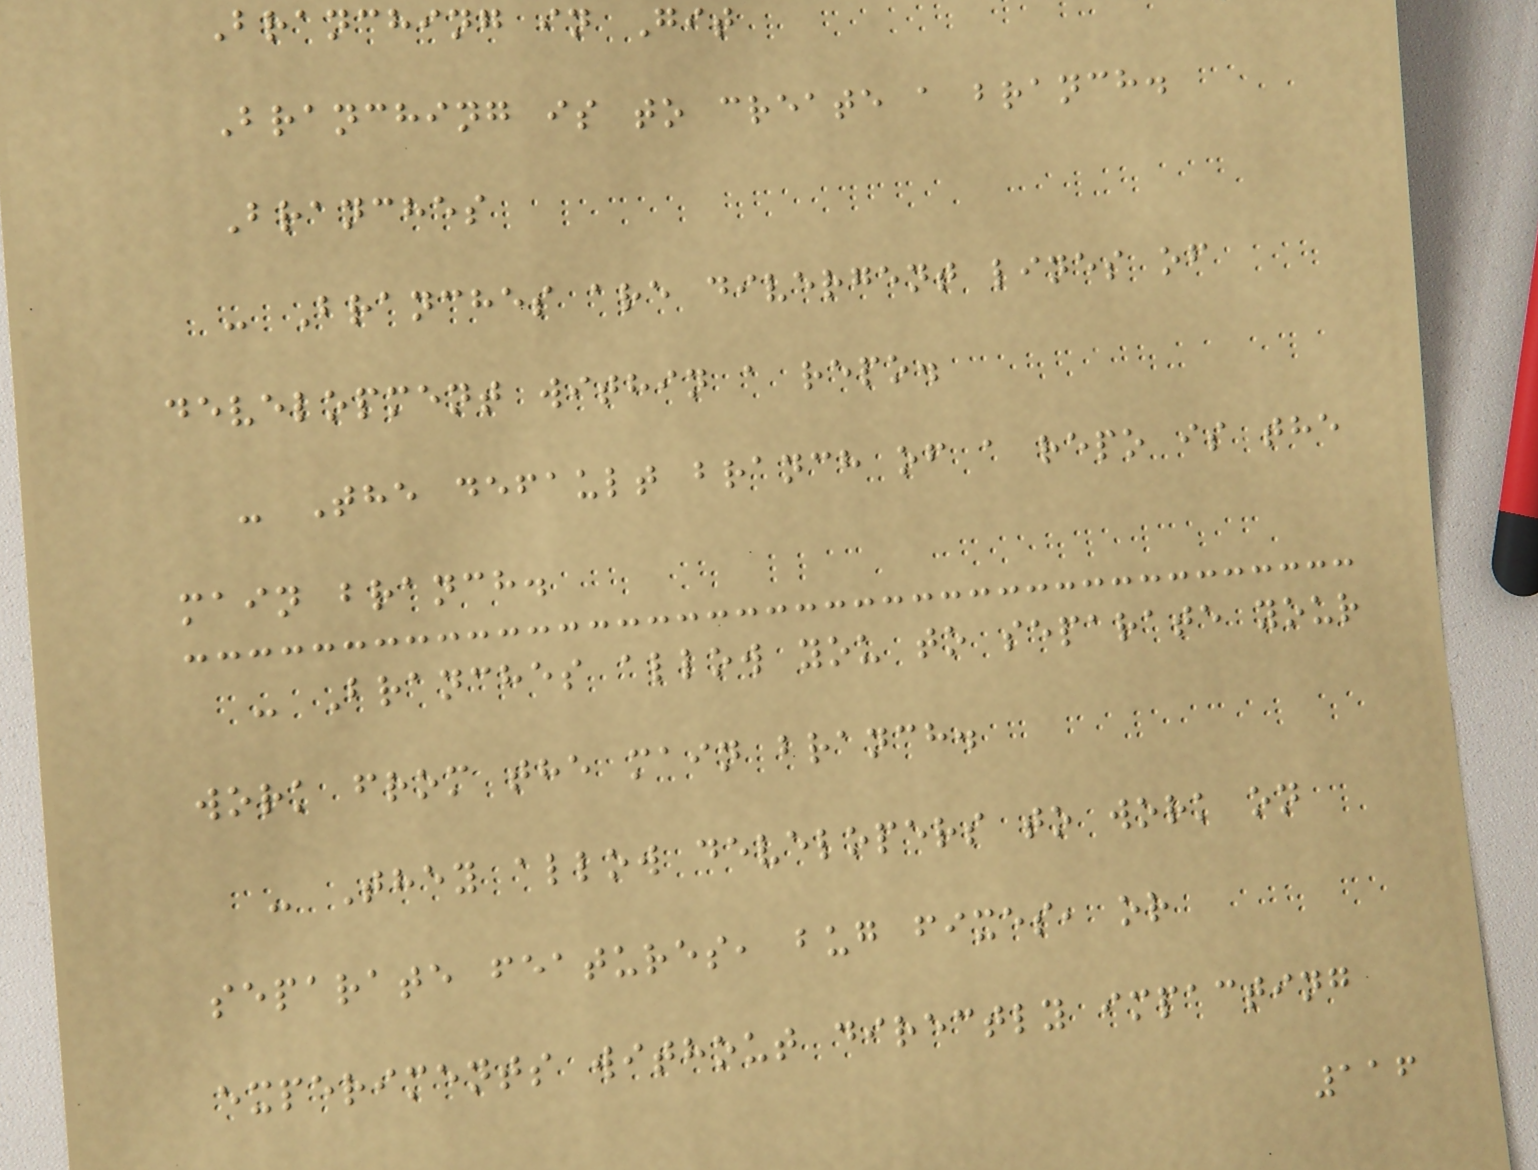Branching in Git
Branching is to create a branch.
Branches
- Branches are divergent lines of
development within a repo.
- The default branch of a repo is the
main branch.
- Branches allow you to separate your
work from the main branch.
- They allow developers to work on
separate features, bug fixes, or
experiments without directly impacting
116
